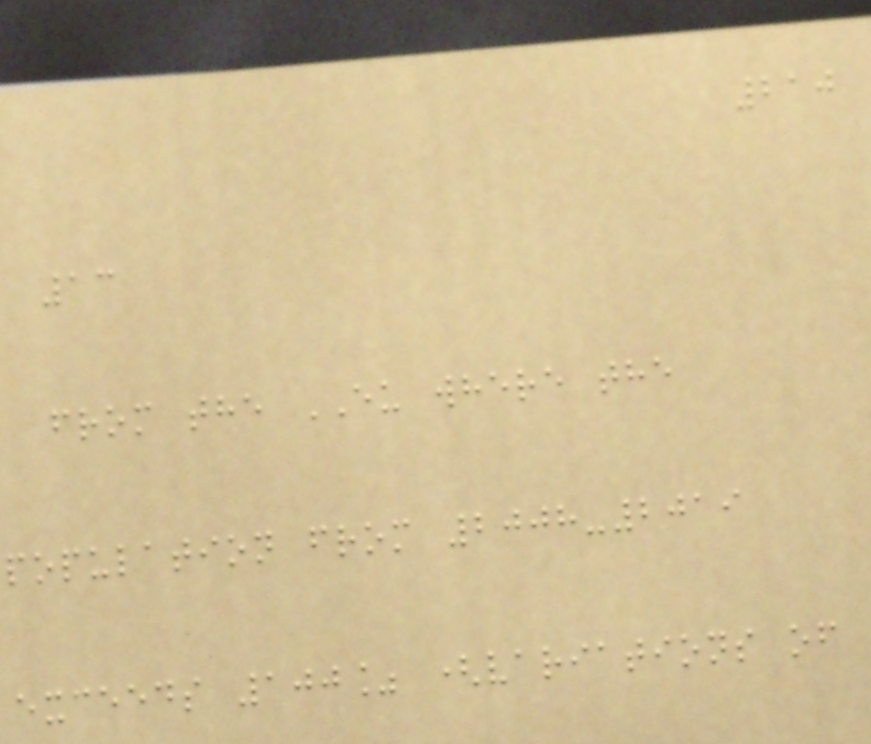210
13
from the EU where the
population from 2008-2019
exceeds 100% (variations of
